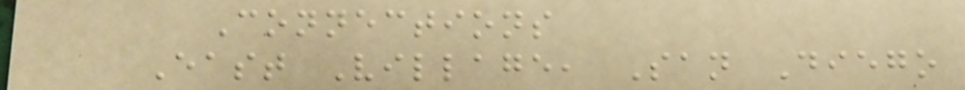Connections
East Village, San Diego
